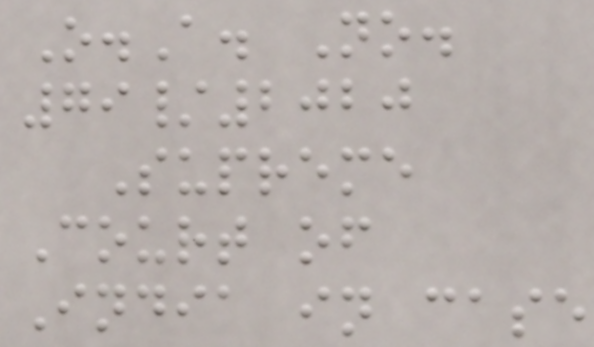O.A. No.
79/2020
Supreme
Court of
India in case
